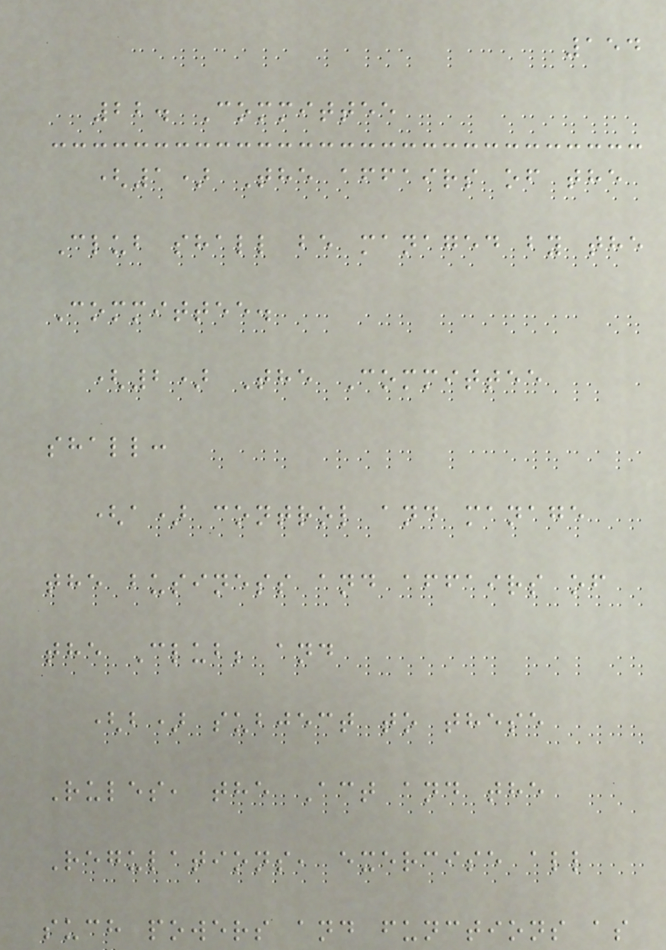154
22. Committee
(1) The affairs of the
Club shall be managed by the
Committee.
(2) The Committee
shall:
(a) control and manage
the business and affairs of
the Club; and
(b) subject to these
Rules, the Act and the
Regulations, exercise all
such powers and functions as
